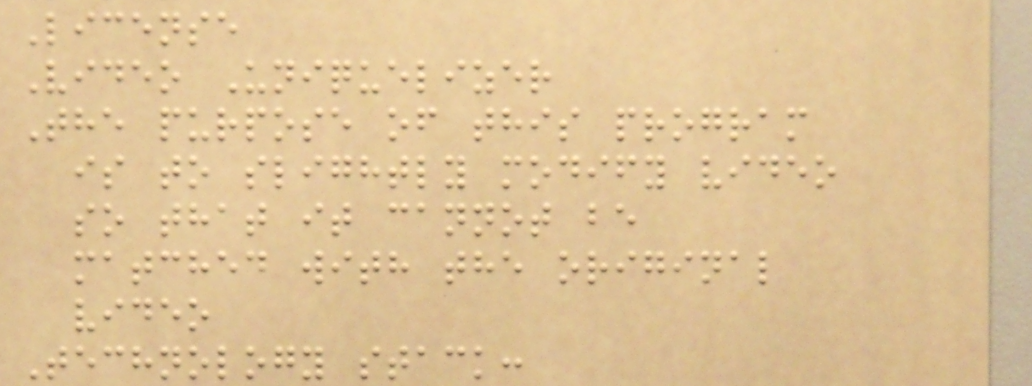License
Video Uniquelizer
The purpose of this program
is to slightly modify video
so that it cannot be
matched with the original
video
Technology stack:
